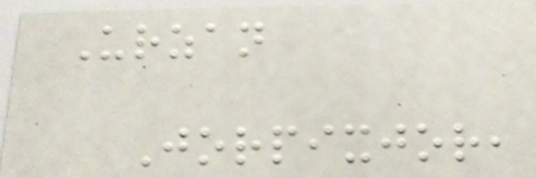Urzan
Jorpixjor,
